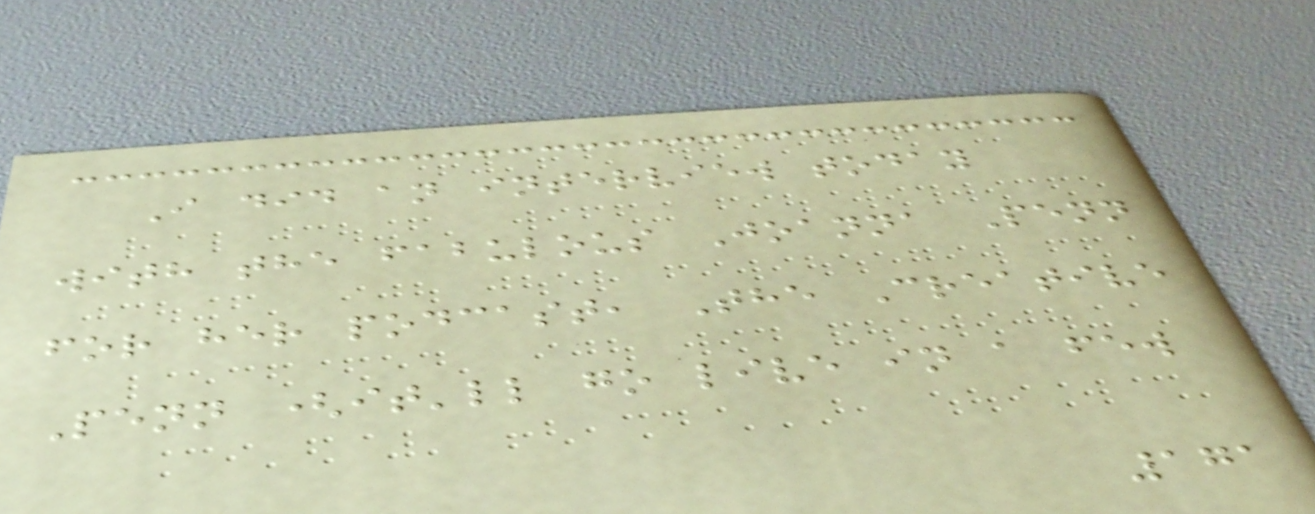I did an interview today
with the fabulous Joanna Penn
for her podcast, The Creative
Penn (it'll go live in a few
171
